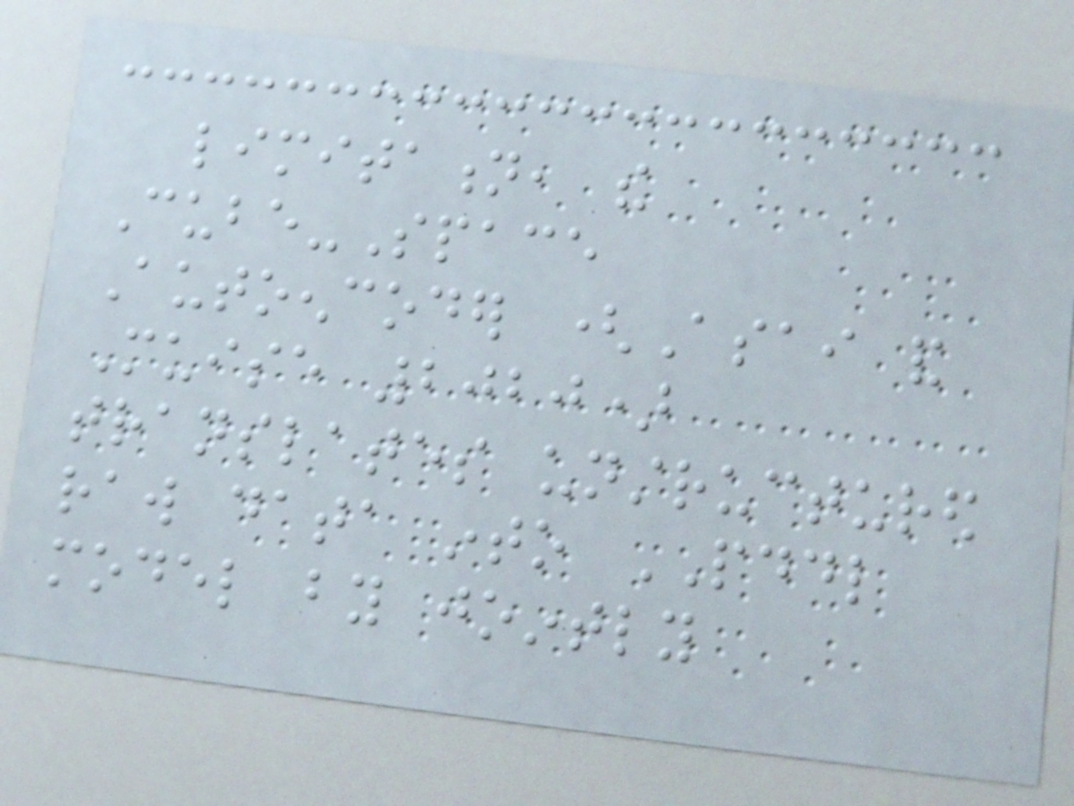limitation, the
Cube-Space
Autoencoder (Asai and
Muise 2020)
translates unstructured
raw data into PDDL
model by jointly
